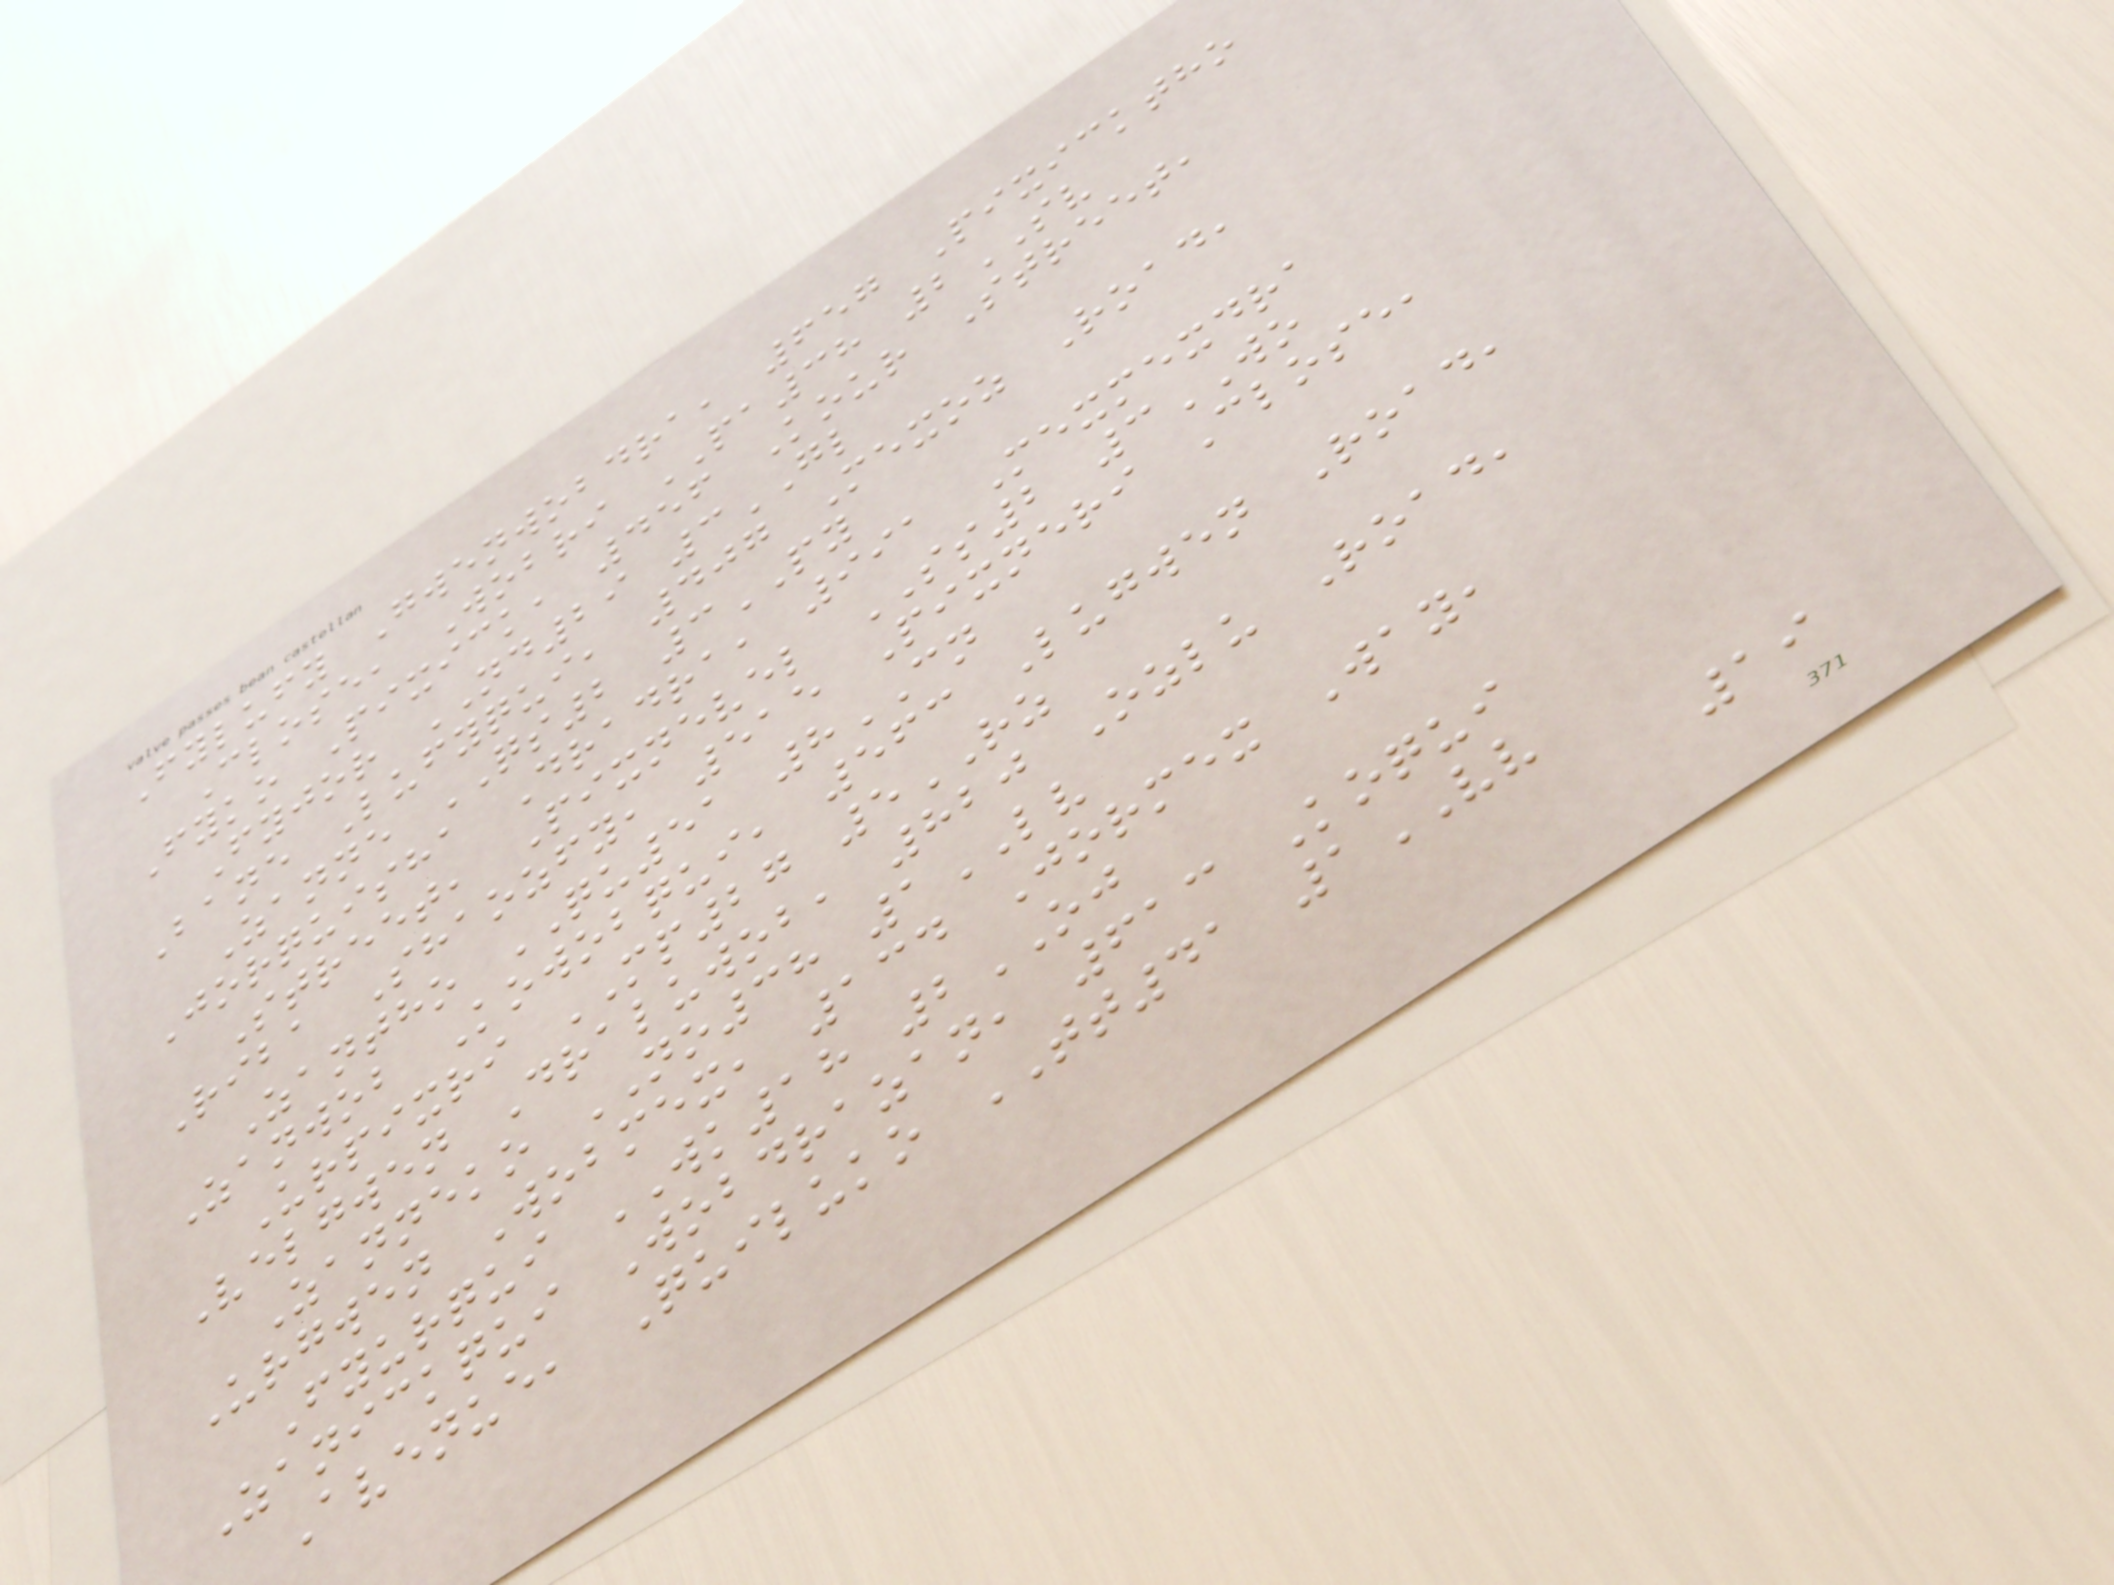Fylufy Gwenwobdra, 657 Pixicktho
Close, Wobri PA38 2SV
Fyko Pixick, 456 Kour Street,
Fyjor ND29 3GL
Bane Lufyqui, 407 Mexoz Road,
Zanne QS2 3PY
Jorquisha Dradra, 991 Mexmexdra
Street, Pixnevel SS2 3WO
Riba Shaozfy, 515 Pixneri Close,
Zantho QU51 8CN
Zanwob Kowobqui, 563 Lugwen Road,
Urpixri MP27 5RZ
Velgwen Draluwob, 820 Ozlu Road,
Zanneko NO38 1LV
Urgwen Wobmex, 134 Jormex Way,
Fyurqui WK18 2OJ
Zanickqui Wobdrazan, 613 Koqui
Avenue, Quiluko TT41 1VV
19
